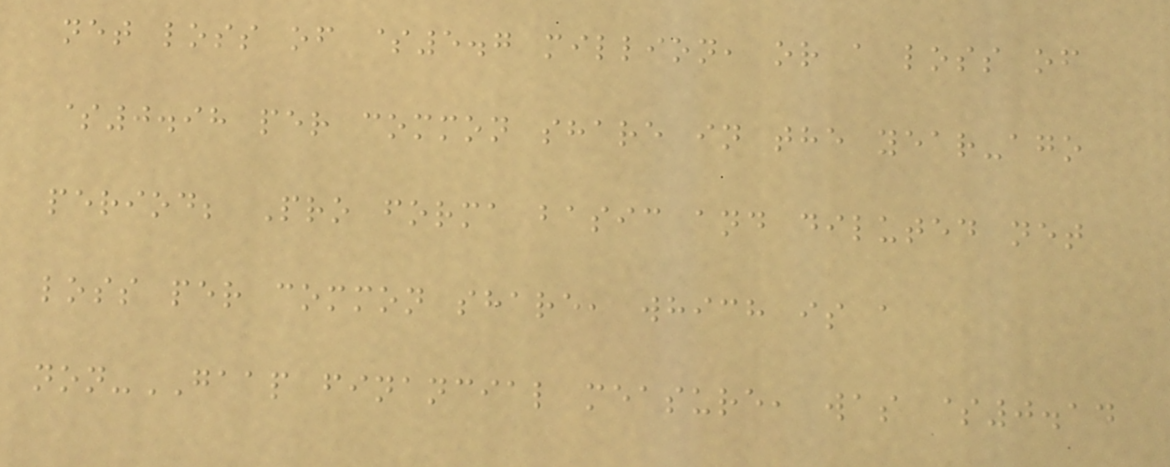net loss of $5.7 million, or a loss of
$0.98 per common share in the year-ago
period; Pro forma basic and diluted net
loss per common share, which is a
non-GAAP financial measure, was $0.14
